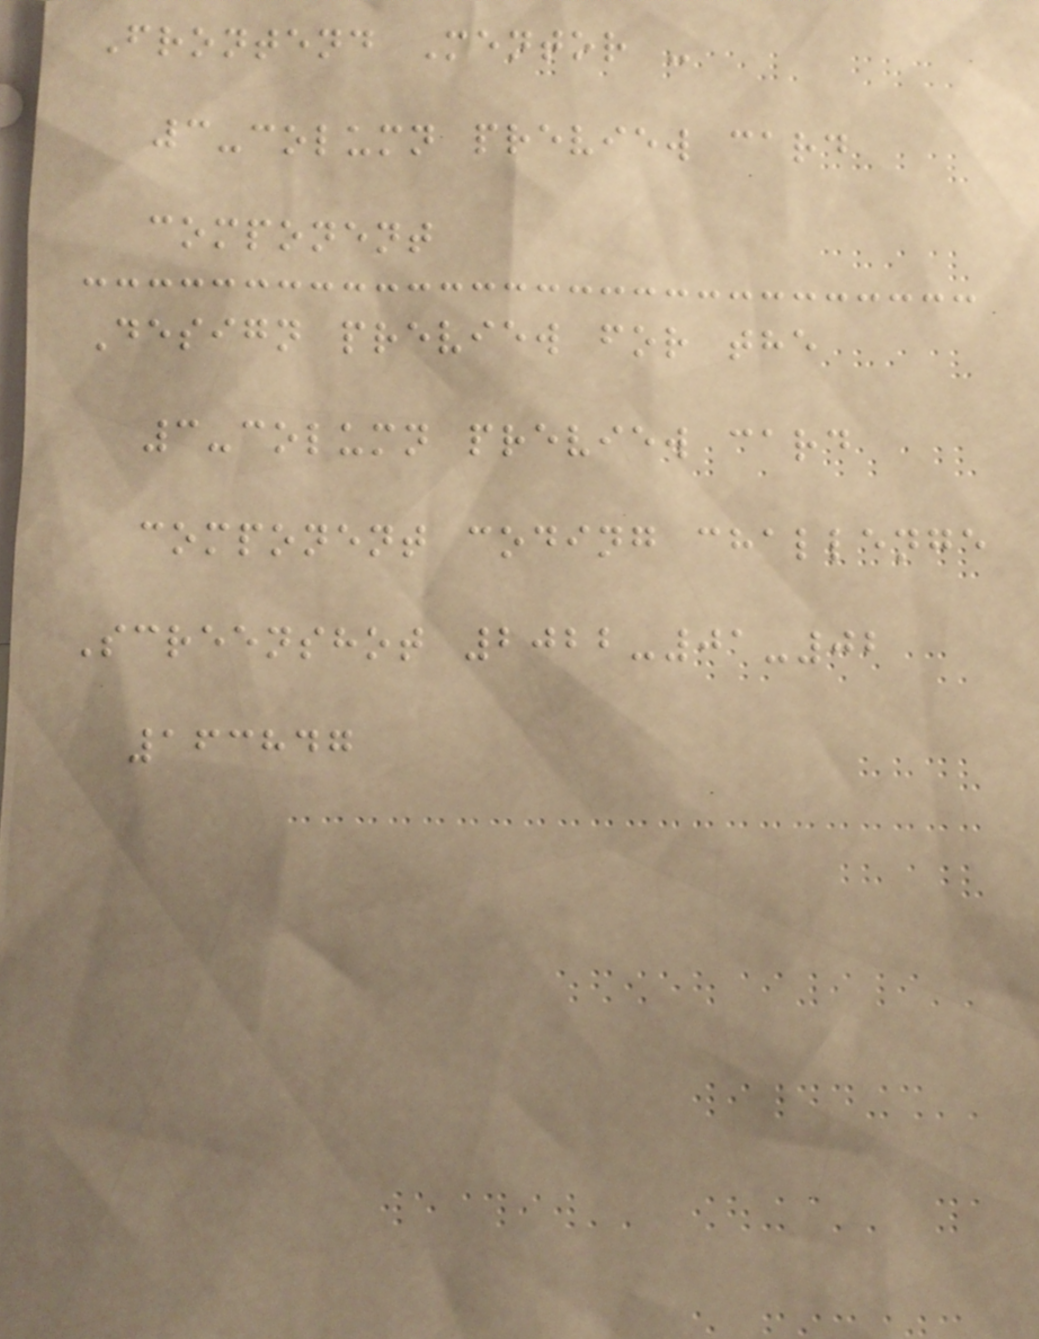Frontend Mentor -
3-column preview card
component
Design preview for the
3-column preview card
component coding challenge
Screenshot 2022-01-02
163847
